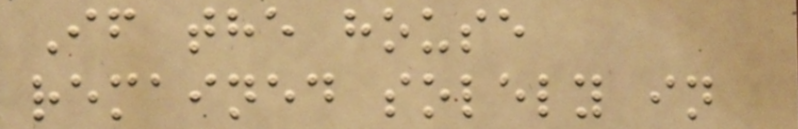If the house
remained solely in
